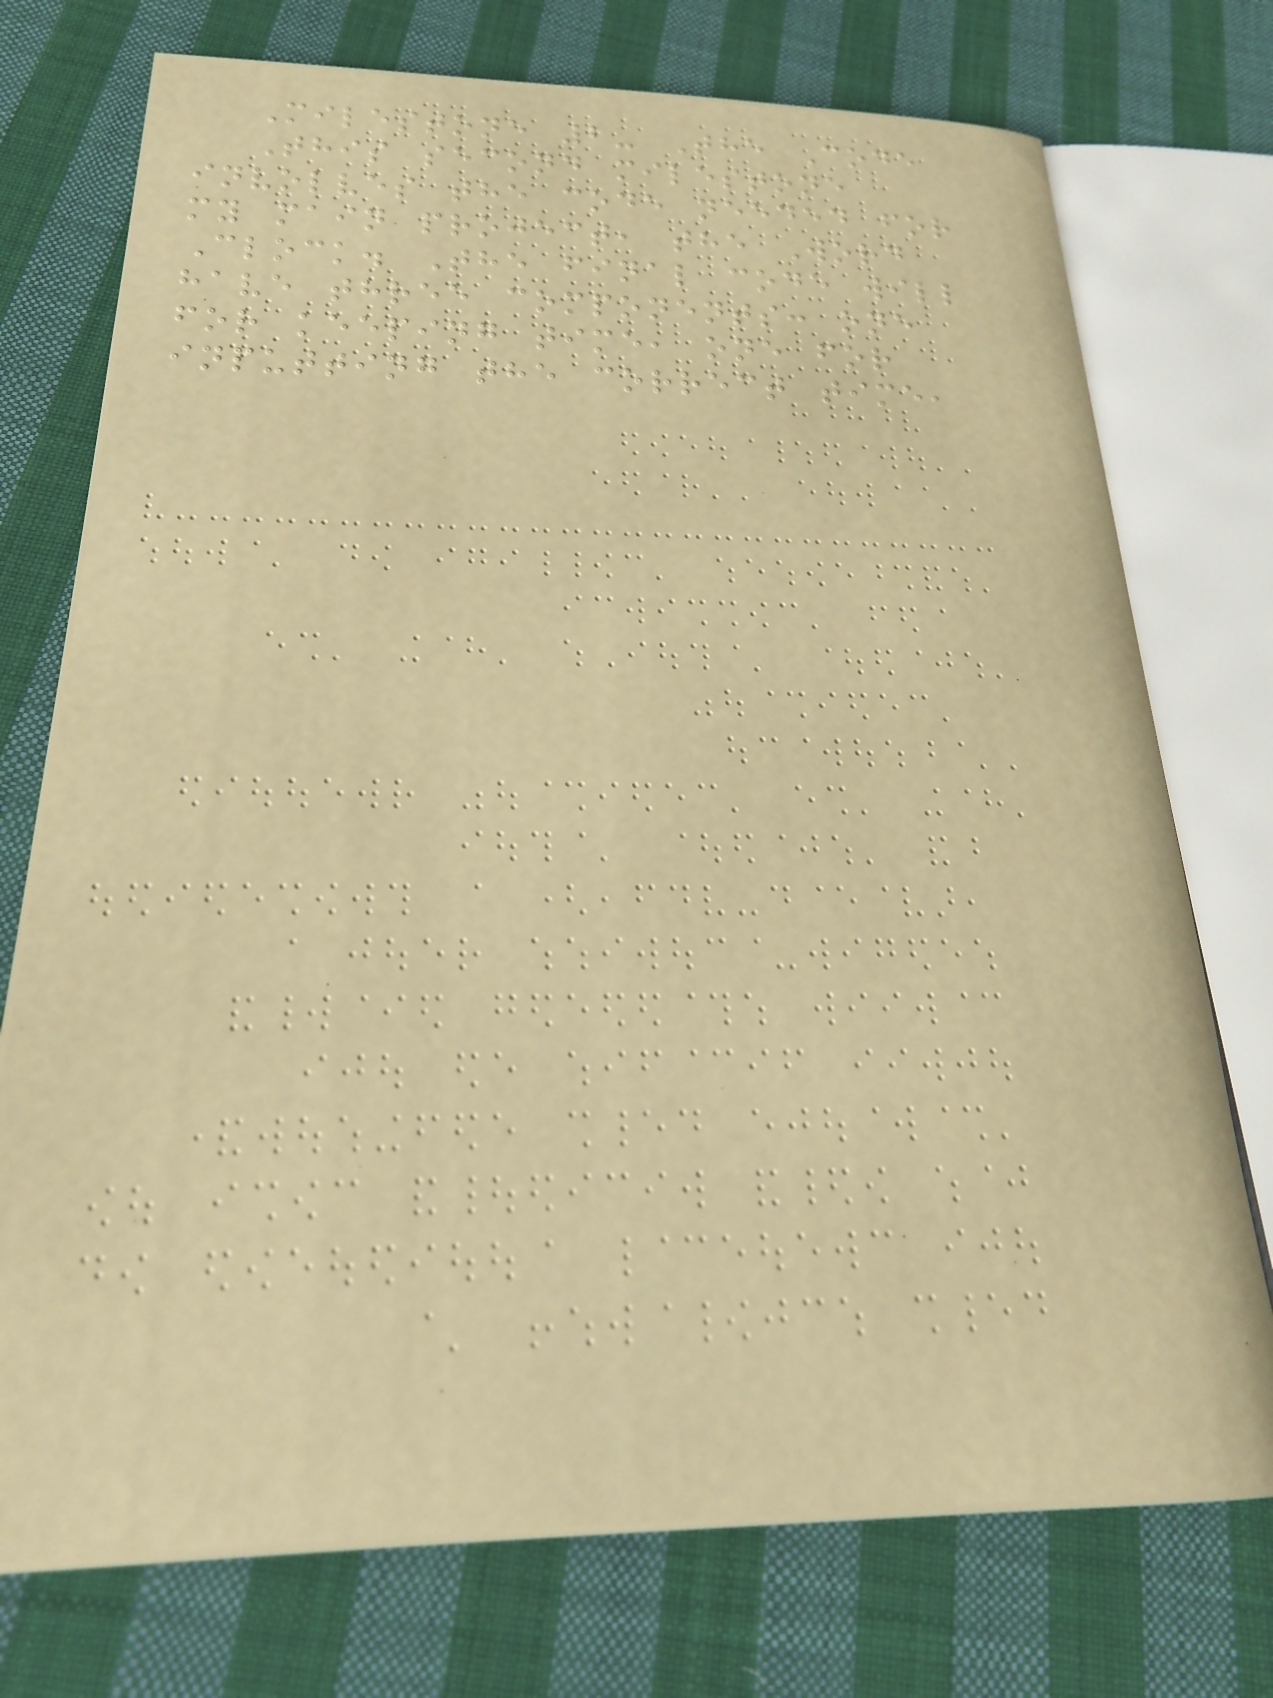Milestone 2- The Code
This second milestone
involves the code needed for
my main project, the Word
Clock. The final code will
have three components: one
for keeping time, one for
inputting the correct time,
